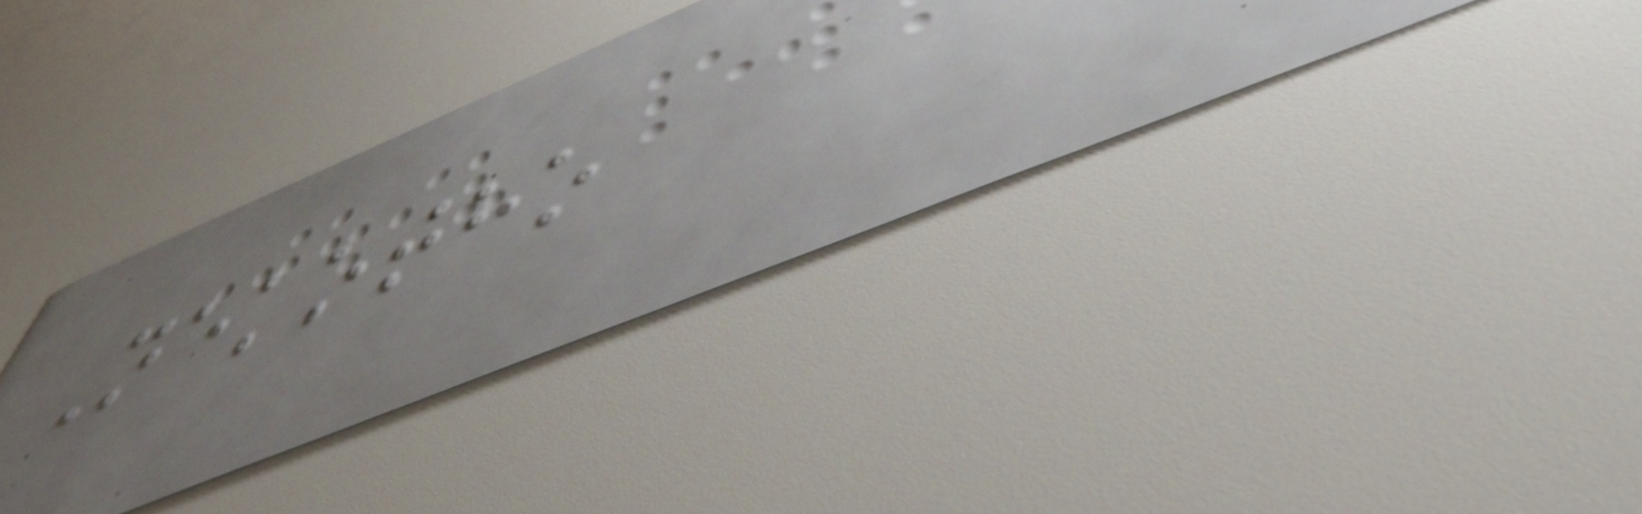Nekotho
